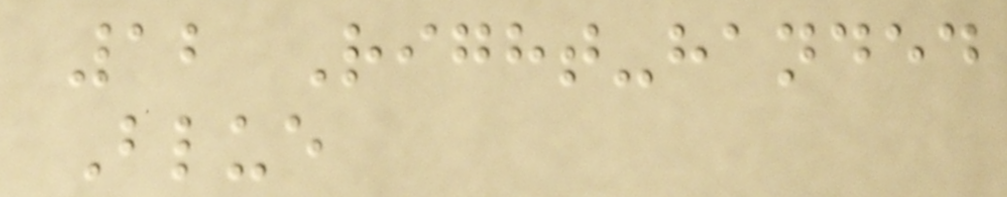12 Right-handed
Blue
